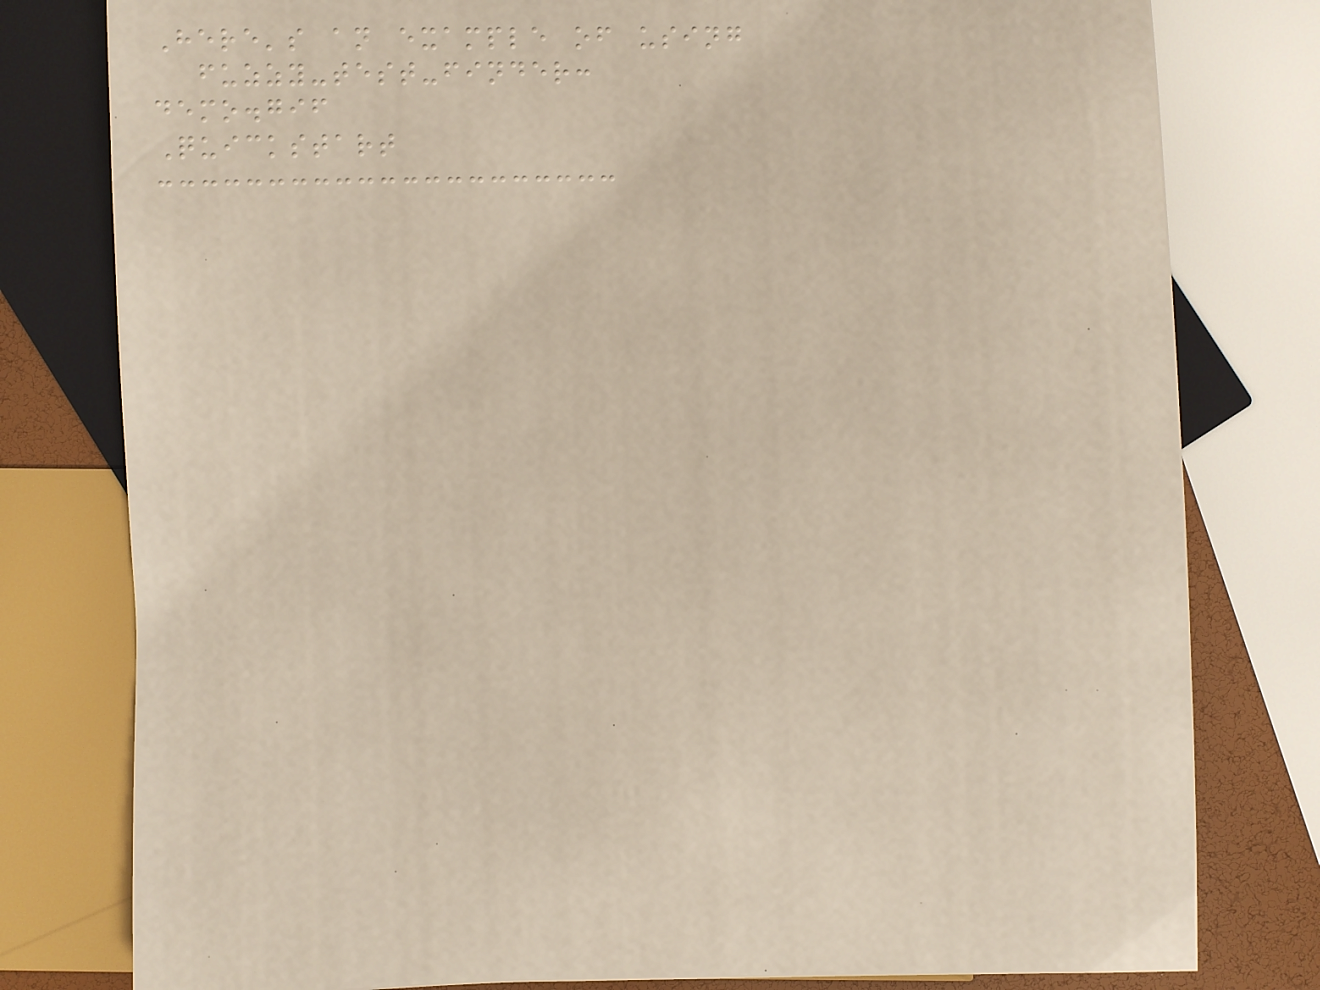Here's an example of using
fuzzy-test-finder:
demo.gif
Quickstart
